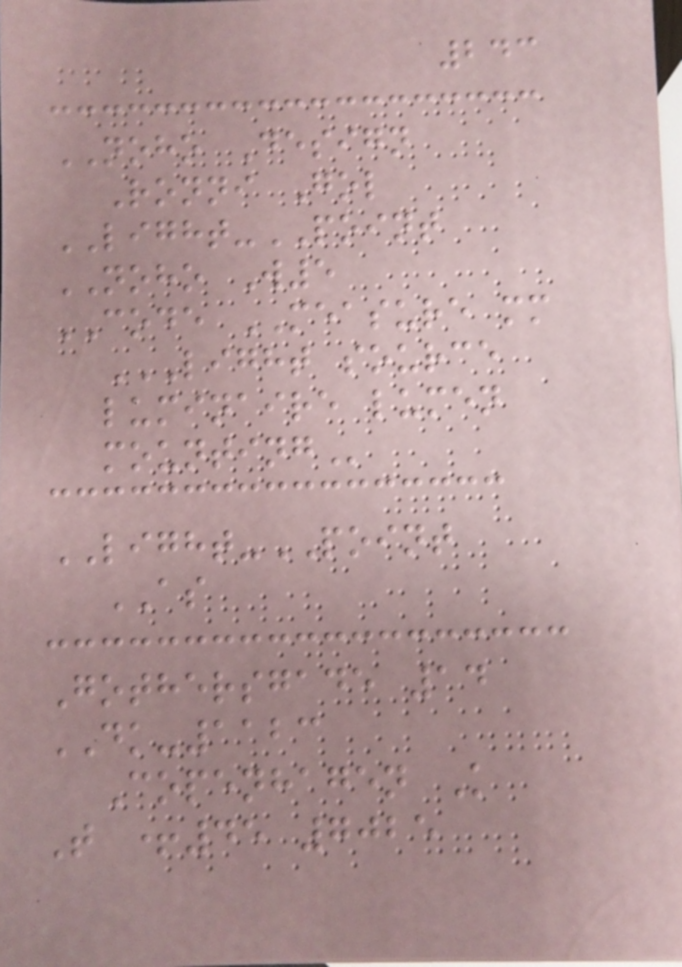243
NOHO Design
Ronni Gol
LIGHT-POINT
NOHO W5
CODE MEASURE mm
LIGHT SOURCE
LUMINAIRE LUMEN
MOUNTING
LIGHT-POINT
AS
Gothersgade 14
DK-1123
Copenhagen K
T +45 7025
